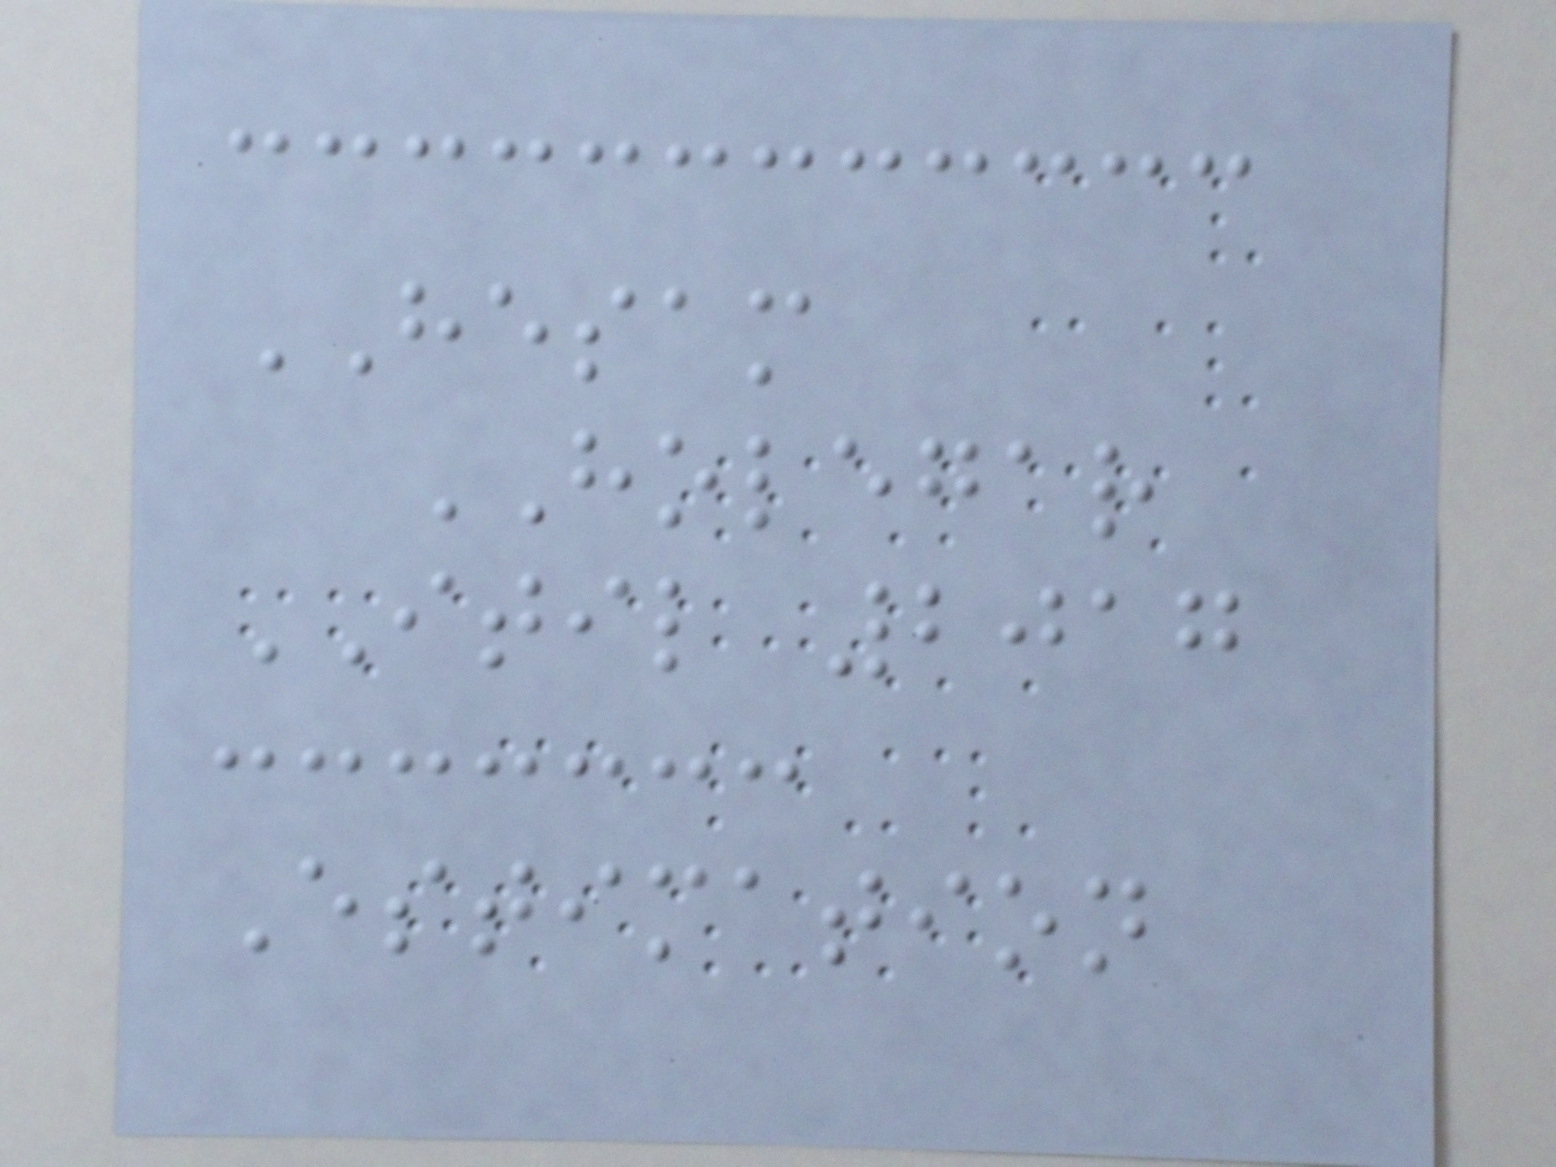HESAM
HOLEGAR
ITIL 2017
Estimation
